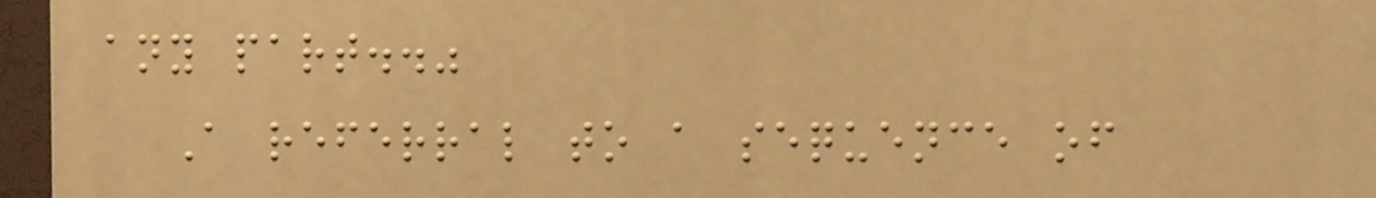any part.."
A referral to a sequence of
